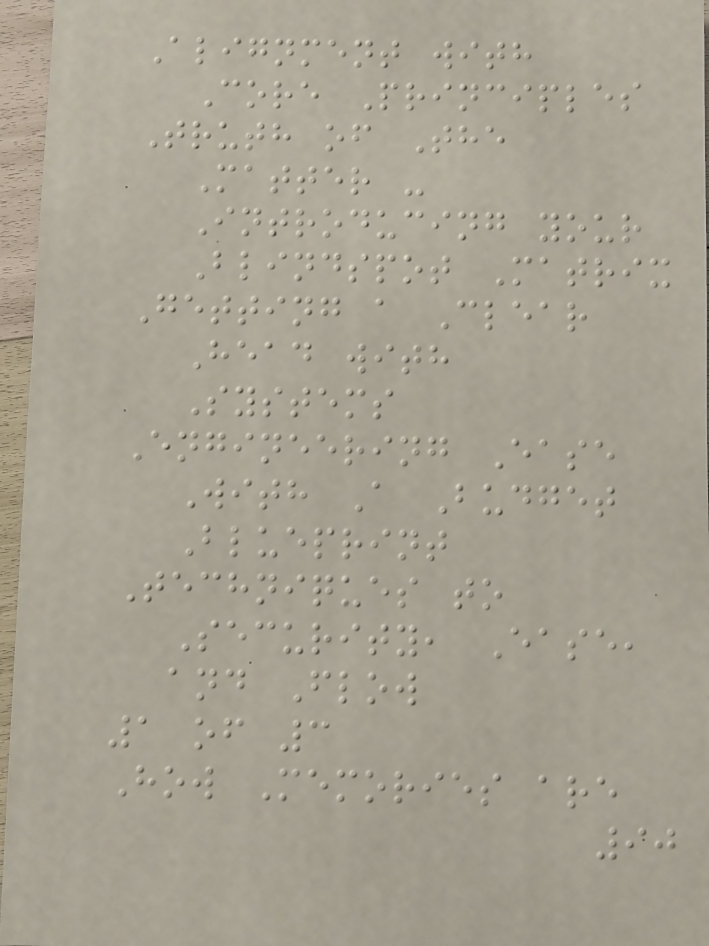Alignment with
Core Principles
Truth of The
Matter -
Introducing your
Blindspot Matrix
Getting a Clear
Head with
Systems
Engineering Ease
With A Budget
Blueprint
Techniques to
Security, Ease,
and Flow
1 of 3
How Memories are
90
